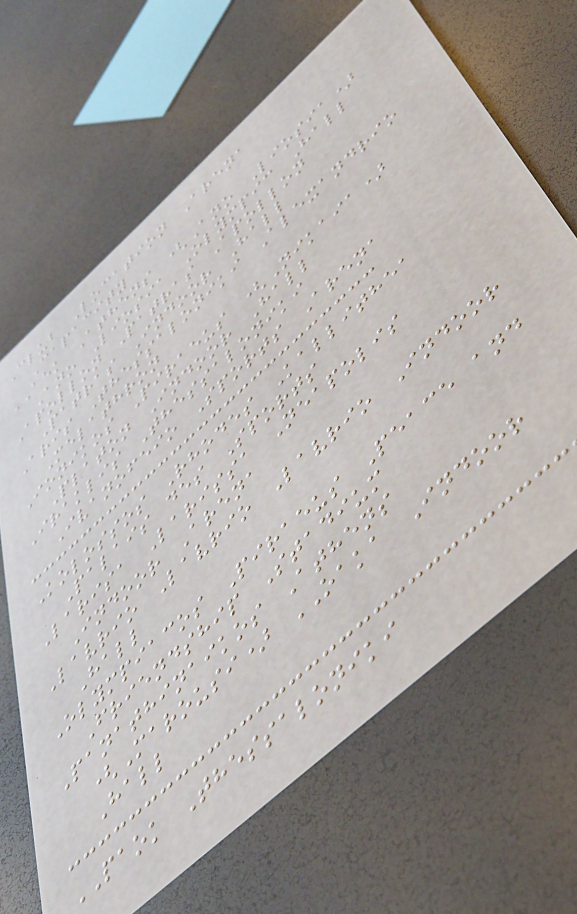Club Location Arena
Capacity
AEK Athens (Ano Liosia)
Ano Liosia Olympic Hall
Apollon Patras Apollon
Patras Indoor Hall
Aris Thessaloniki Alexandrio
Melathron
Ionikos Piraeus (Nikaia)
Platon Indoor Hall
Iraklis Thessaloniki
Ivanofeio Sports Arena
Kolossos Rhodes Kallithea
Palais des Sports
Larisa Larissa Neapolis
Indoor Arena
Lavrio Lavrio Lavrio Indoor
Hall
Olympiacos Piraeus Peace and
Friendship Stadium
Panathinaikos Athens
(Marousi) OAKA Indoor
Hall
PAOK Thessaloniki
